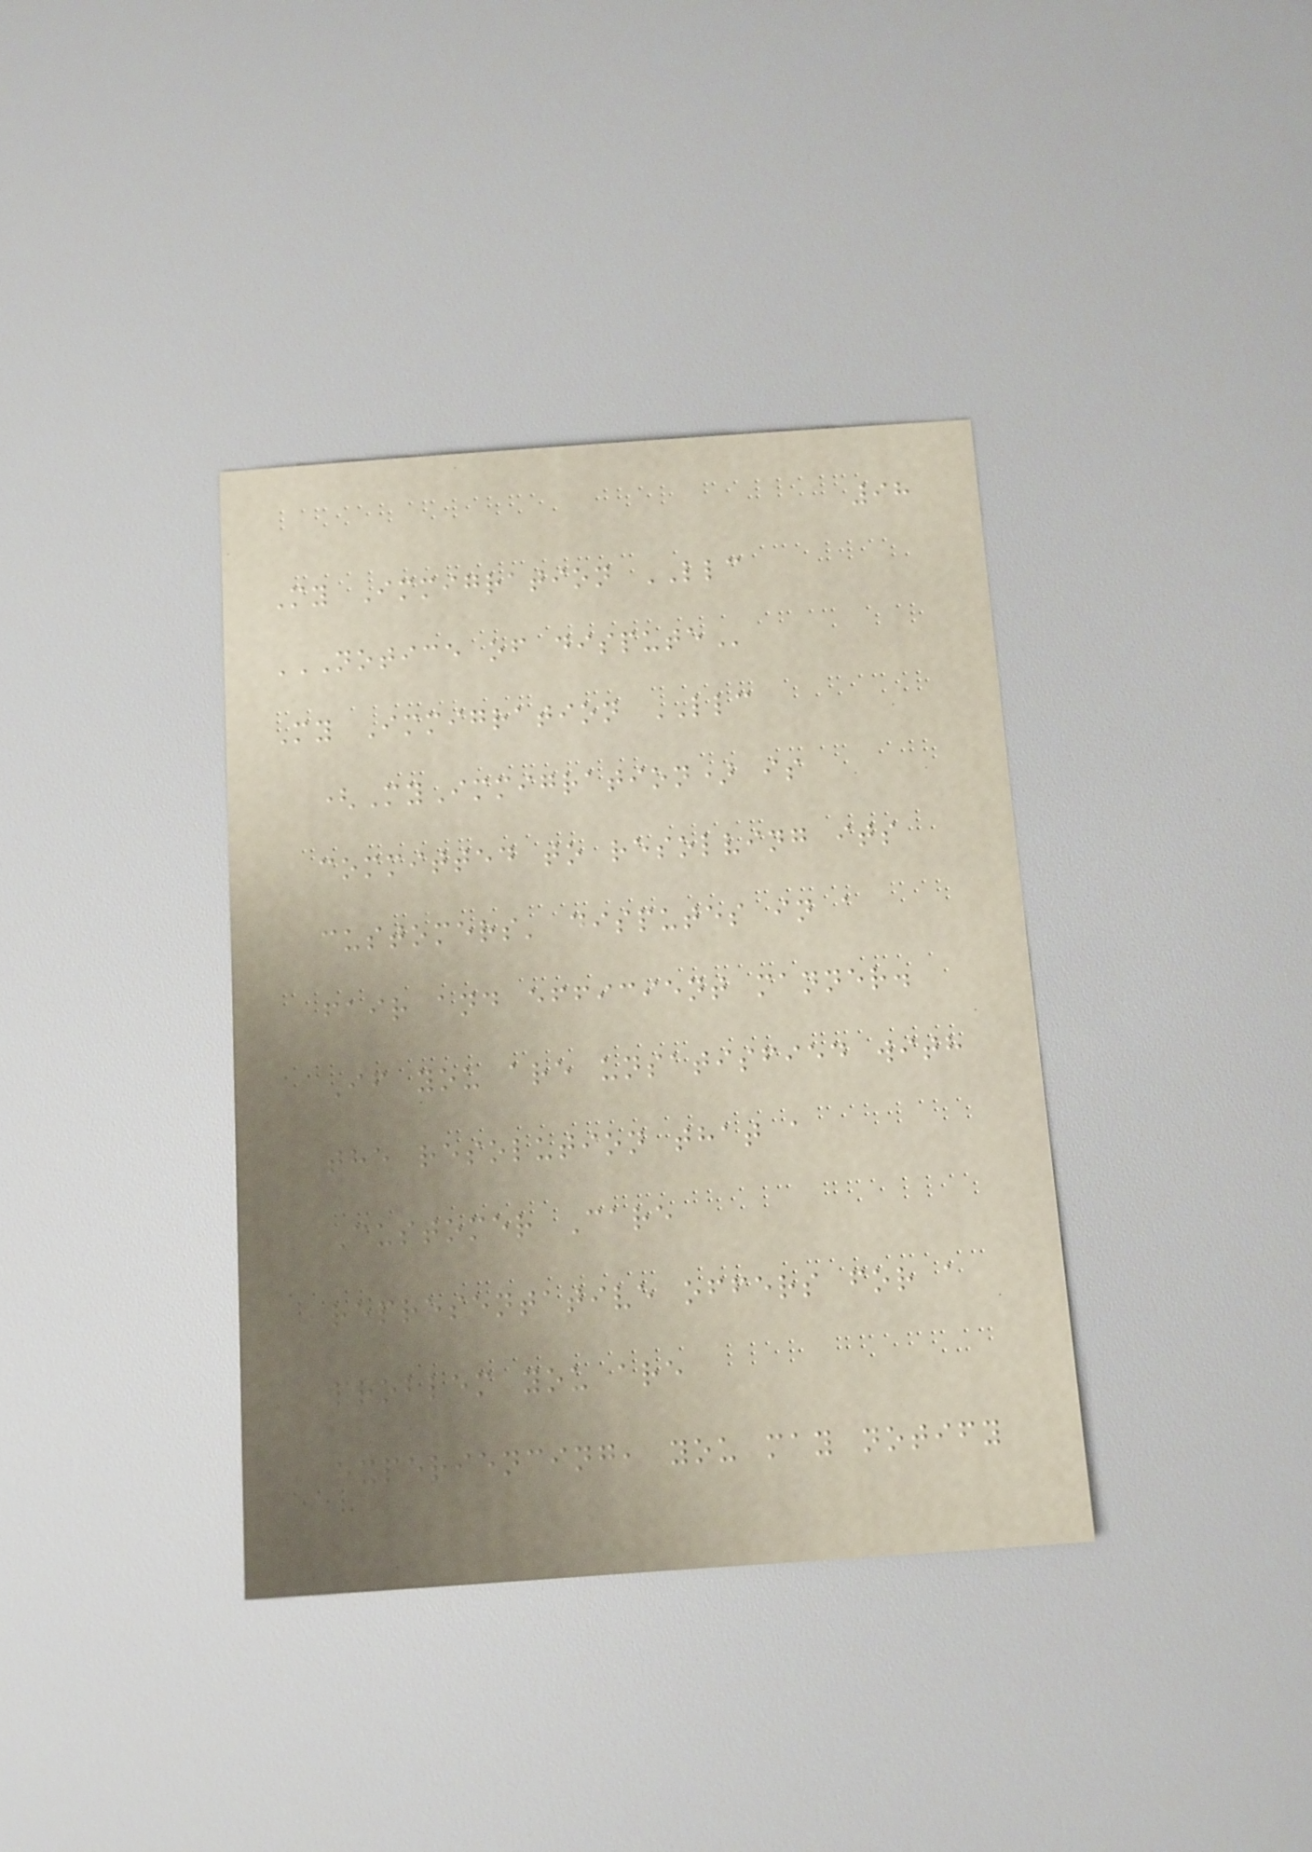98
My Immigration LLC
NOTICE OF DISPUTE
My Immigration LLC
(MyImmigration) is
committed to resolving its
customers' disputes in a
fair and efficient manner.
If you are unsatisfied with
the resolution that a
Customer Care
representative offers for a
problem you are
experiencing, you may notify
